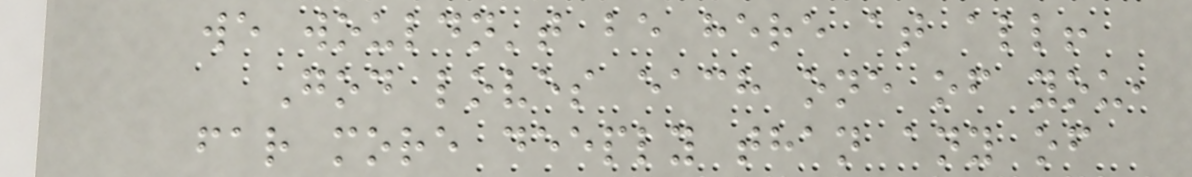we wouldn't be here at all!
God loves each one of you,
far more deeply than any of
